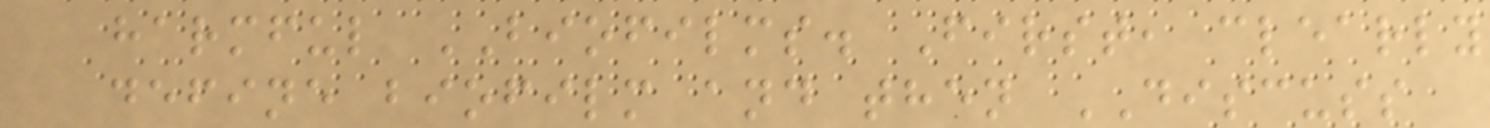harmful BIOFILMS. First, clearly
define biofilm and then DISCUSS
